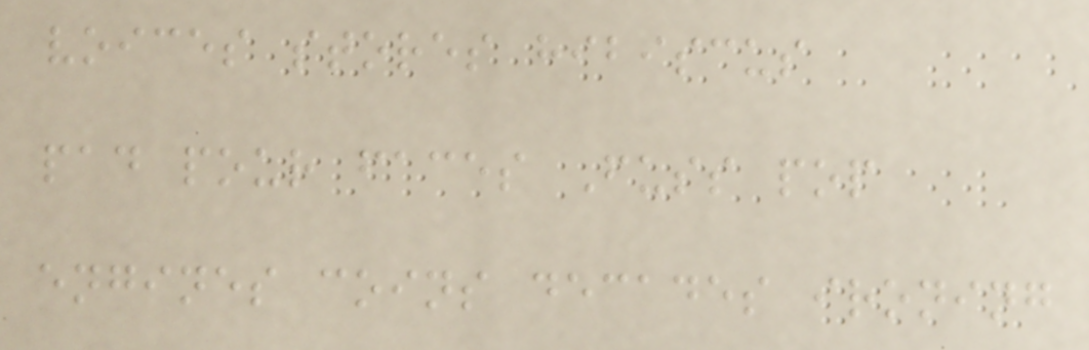voices stores hibiscus
pad pour faces Fuss pop
engines coins decades ironing
